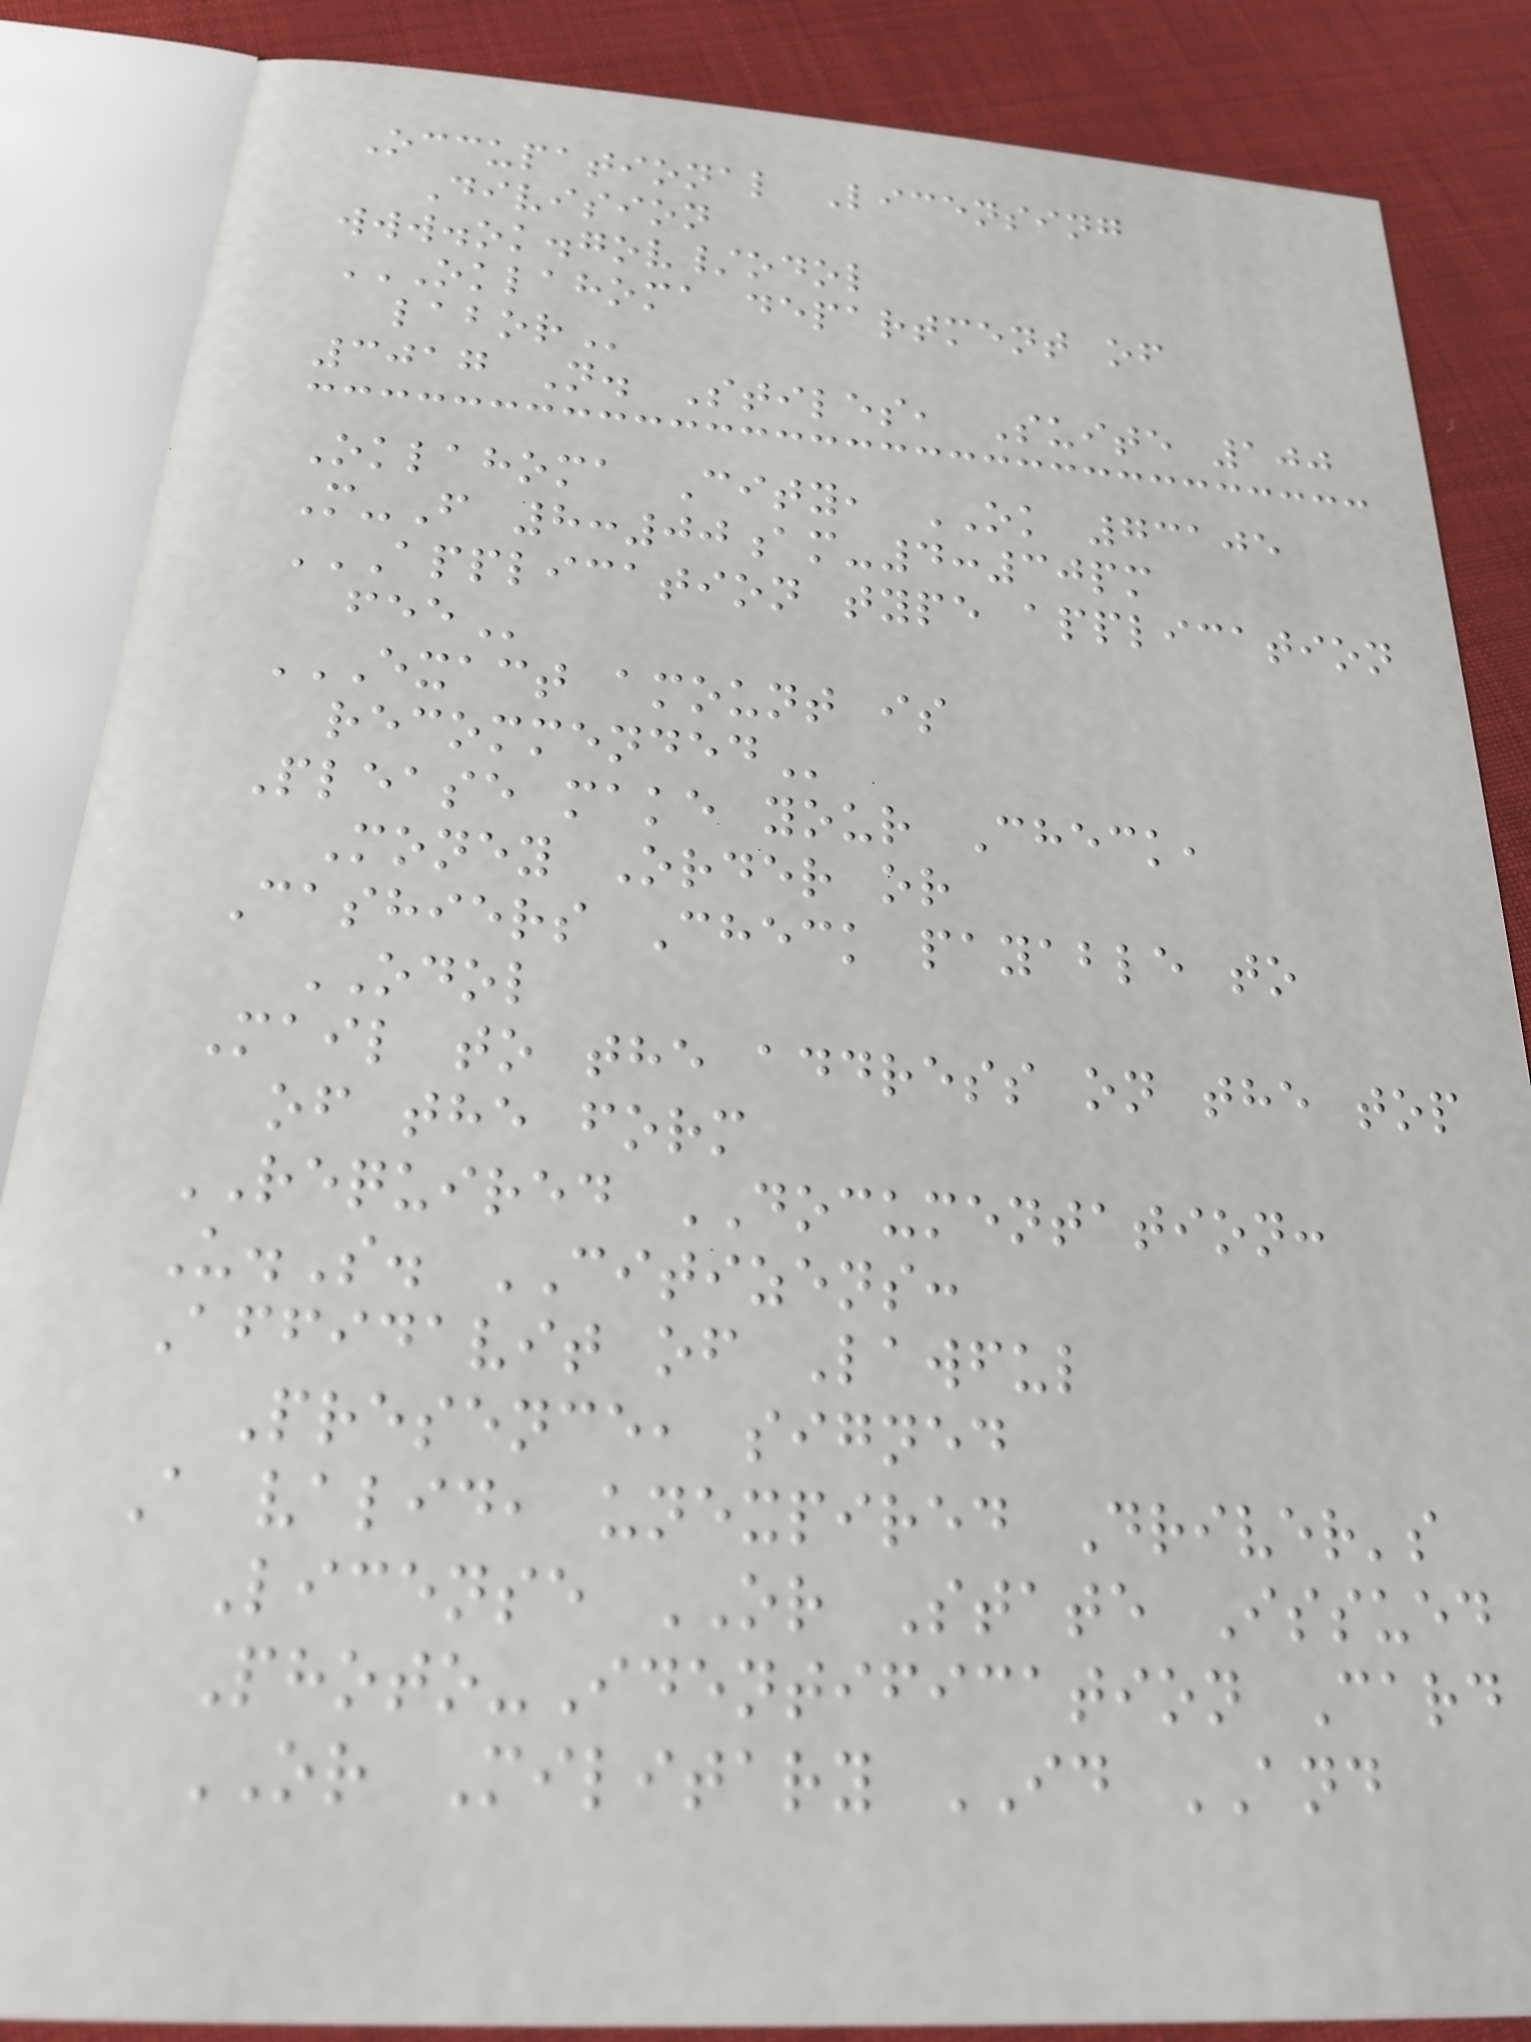Occupational Licensing
Division
www.ok.gov/odol
OKLAHOMA DEPARTMENT OF
LABOR
3017 N. Stiles, Suite 100
Oklahoma City, OK 73105
M-F 8:00am-4:30pm
APPLICATION TYPE APPLICATION
FEE
EXACT AMOUNT IS
RECOMMENDED
Please make your Check,
Money Order or
Cashiers Check payable to
ODOL
Mail to the address on the top
of the form
REQUIRED DOCUMENTATION:
U.S. CITIZENS:
Affidavit of Lawful
Presence, signed
A valid, unexpired Driver's
License OR State Issued
Photo-Identification Card
OR Military ID AND
